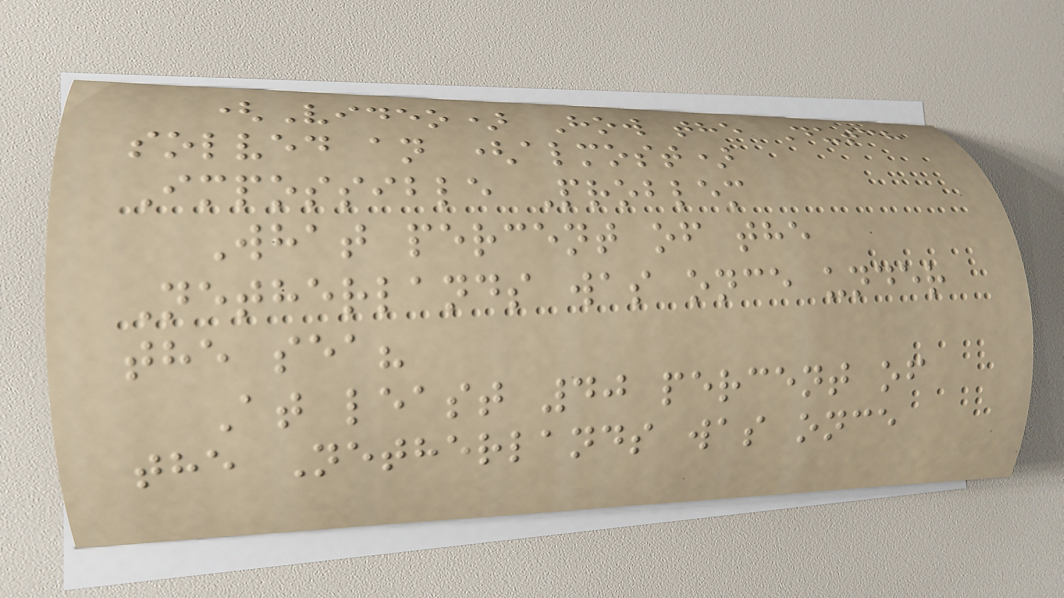(Video) How the Dutch
solved an (almost)
Impossible Problem
What percent of the
Netherlands was once under
the sea?
At least 40 percent of
the Netherlands was once
